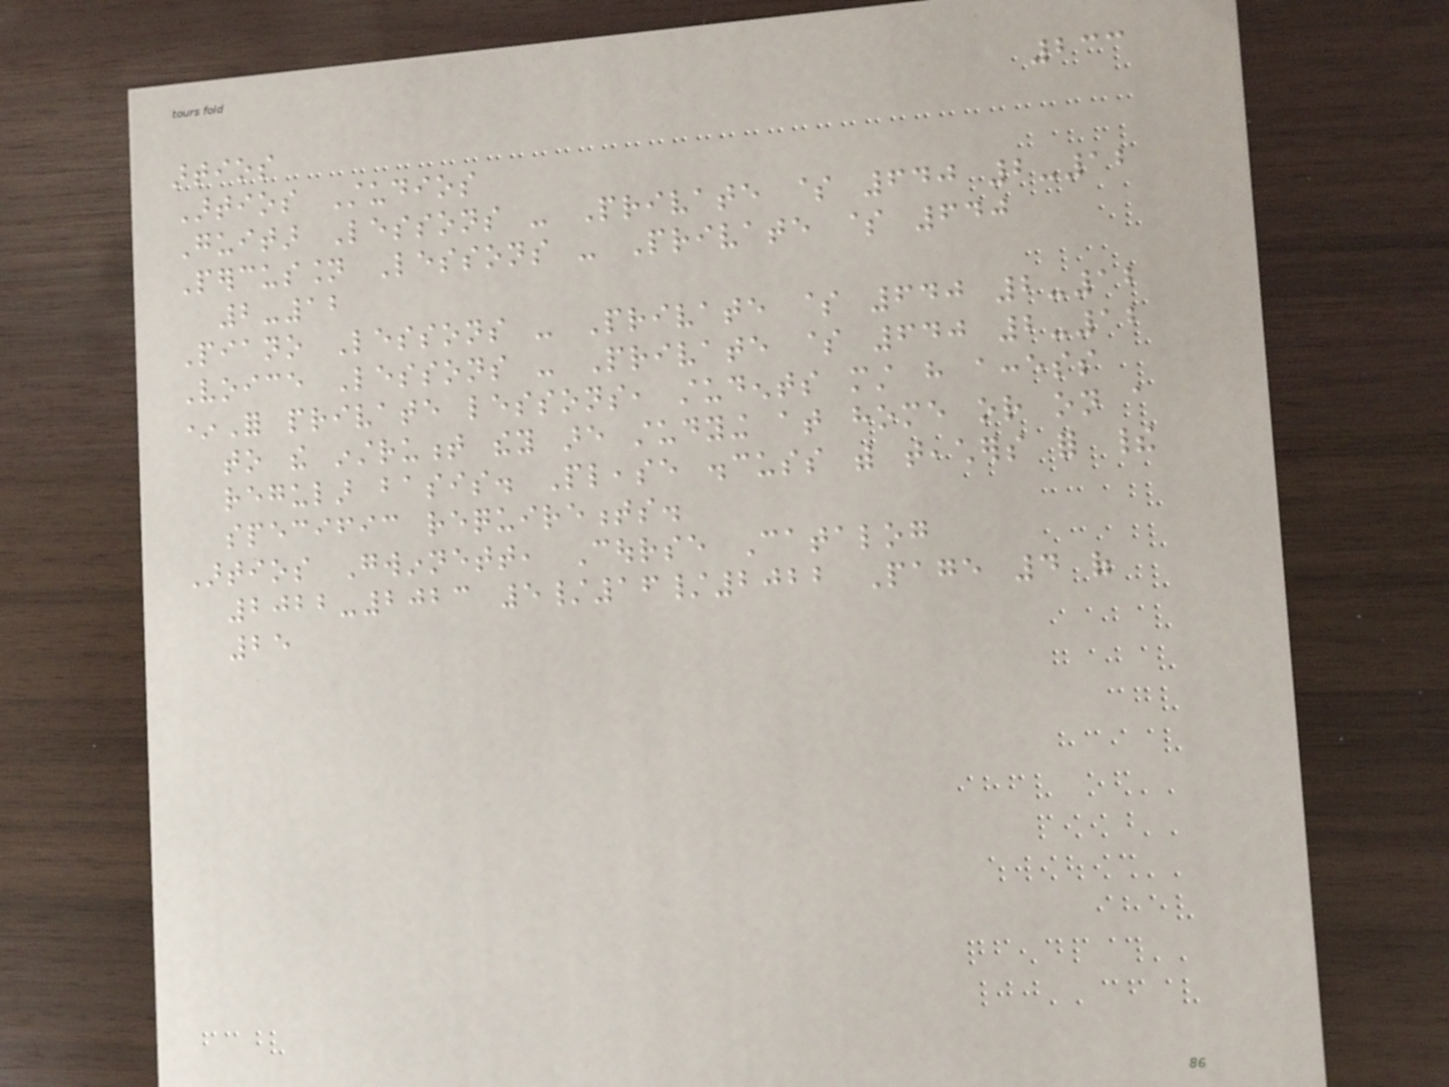233
artios
Artios Studios
Guitar Lessons - Private $ 640 2-12
Percussion Lessons - Private $ 640
2-12
Piano Lessons - Private $ 640 2-12
Voice Lessons - Private $ 640 2-12
*For private lessons, students must have access
to the instrument they are studying at home or on a
regular basis. Please discuss with teachers for their
specific requirements.
Artios Gwinnett, Course Catalog
2022-2023 5/16/2022 Page 4 of
25
